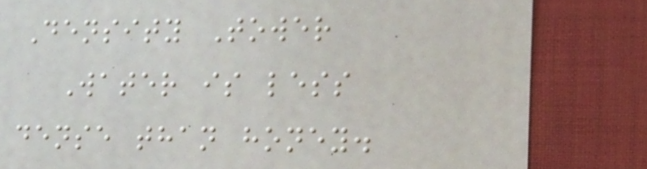Density Tower
Water is less
dense than honey.
